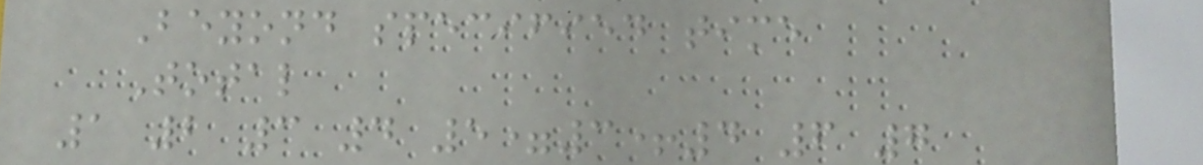Beyond specified time
Total
1 2 3 4 5=3+4 6 7
